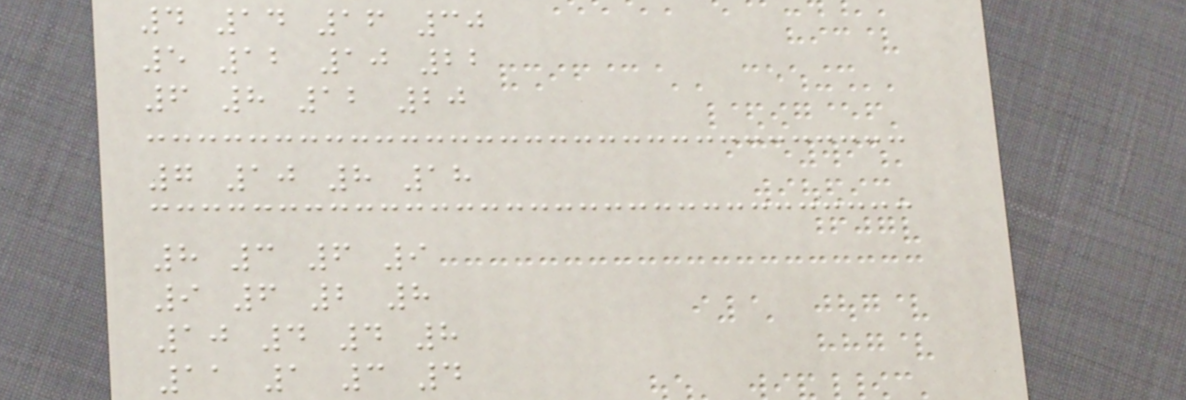4 14 16 30
5 12 10 22
6 8 12 20
7 10 8 18
8 3 6 9
9 6 2 8
10 4 4 8
11 1 3 4
